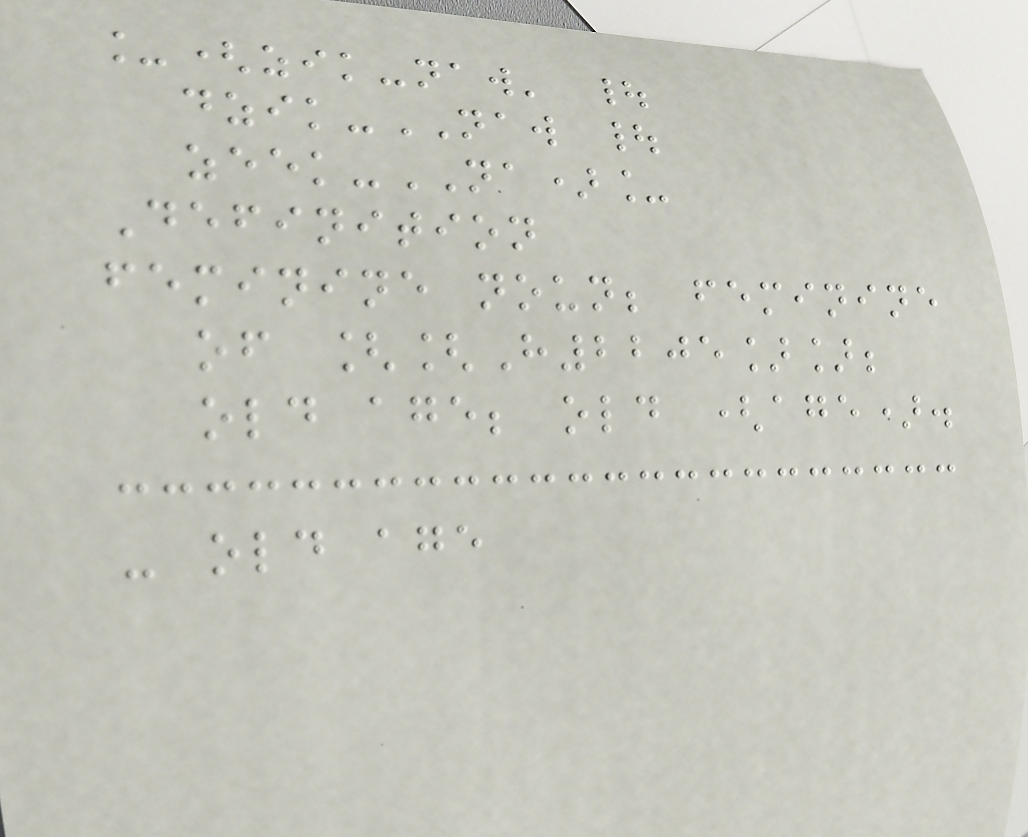_(zik-naw' |
dzik-NAW |
zeek-NA)_
Definition
feminine noun; feminine
of [[H2205]];
old age; old (age).
- old age
